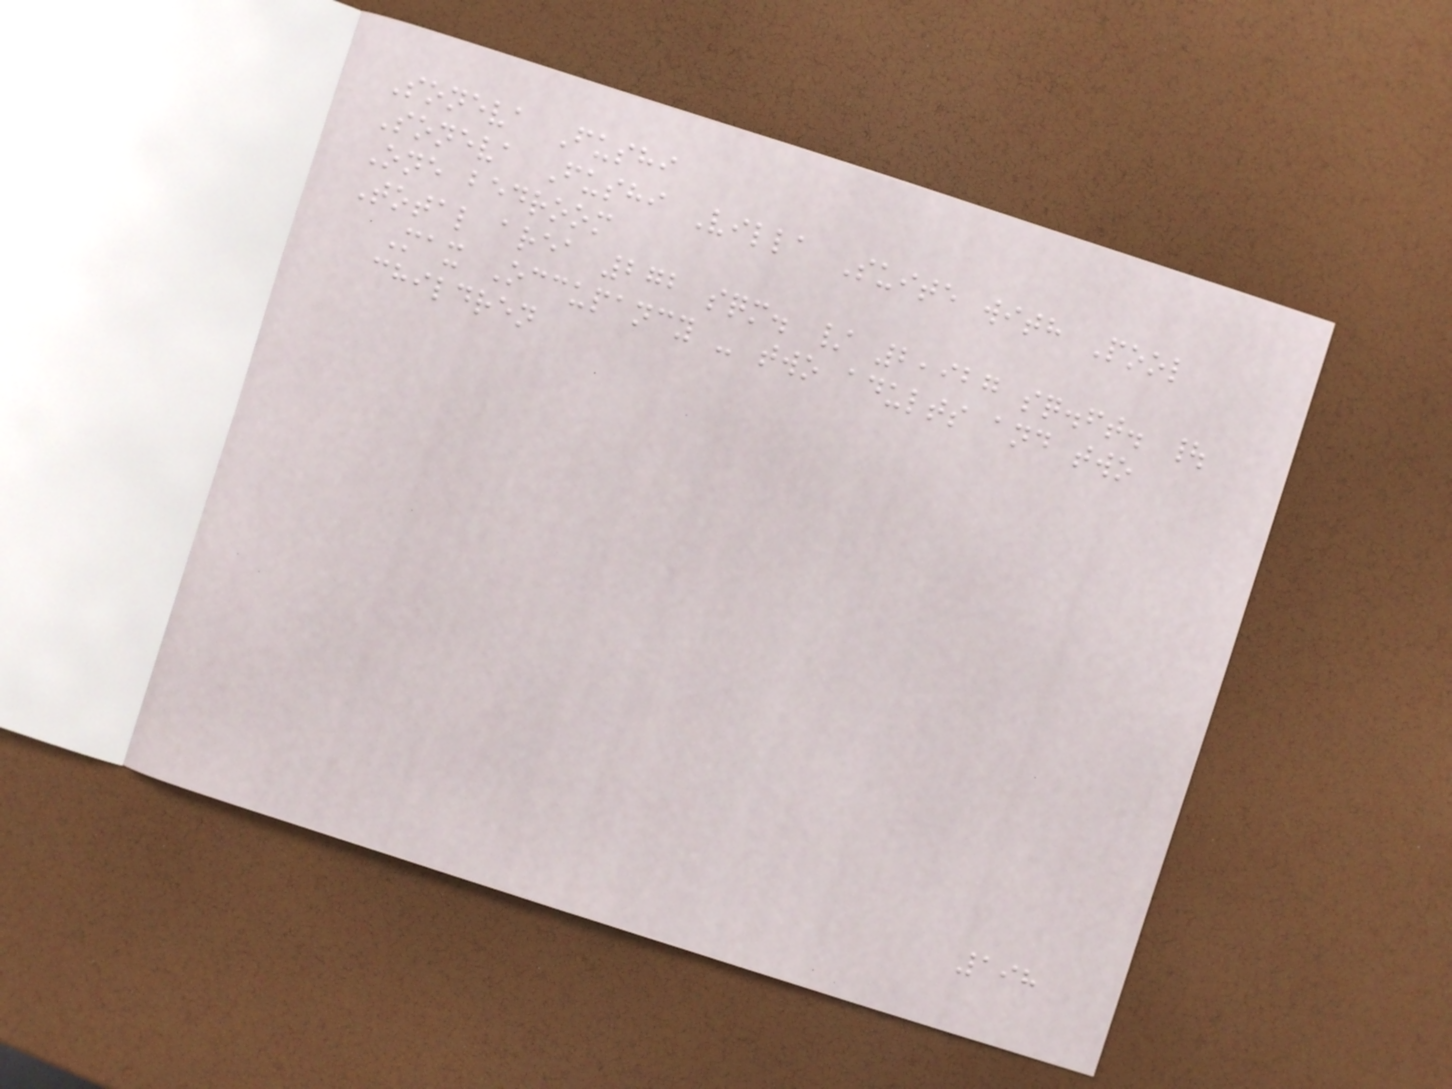Soneva Fushi
Soneva Fushi Villa Suite with Pool
One bedroom
Total area 272 sqm. / 2,927 sq.ft. |
Max Occupancy - two adults and two
children
198
